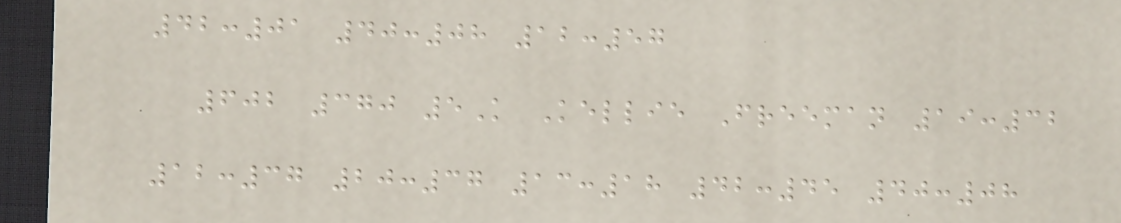42:01 40:08 12:57
602 370 5K Kellie Freeman 19:32
12:37 20:37 13:18 42:45 40:08
